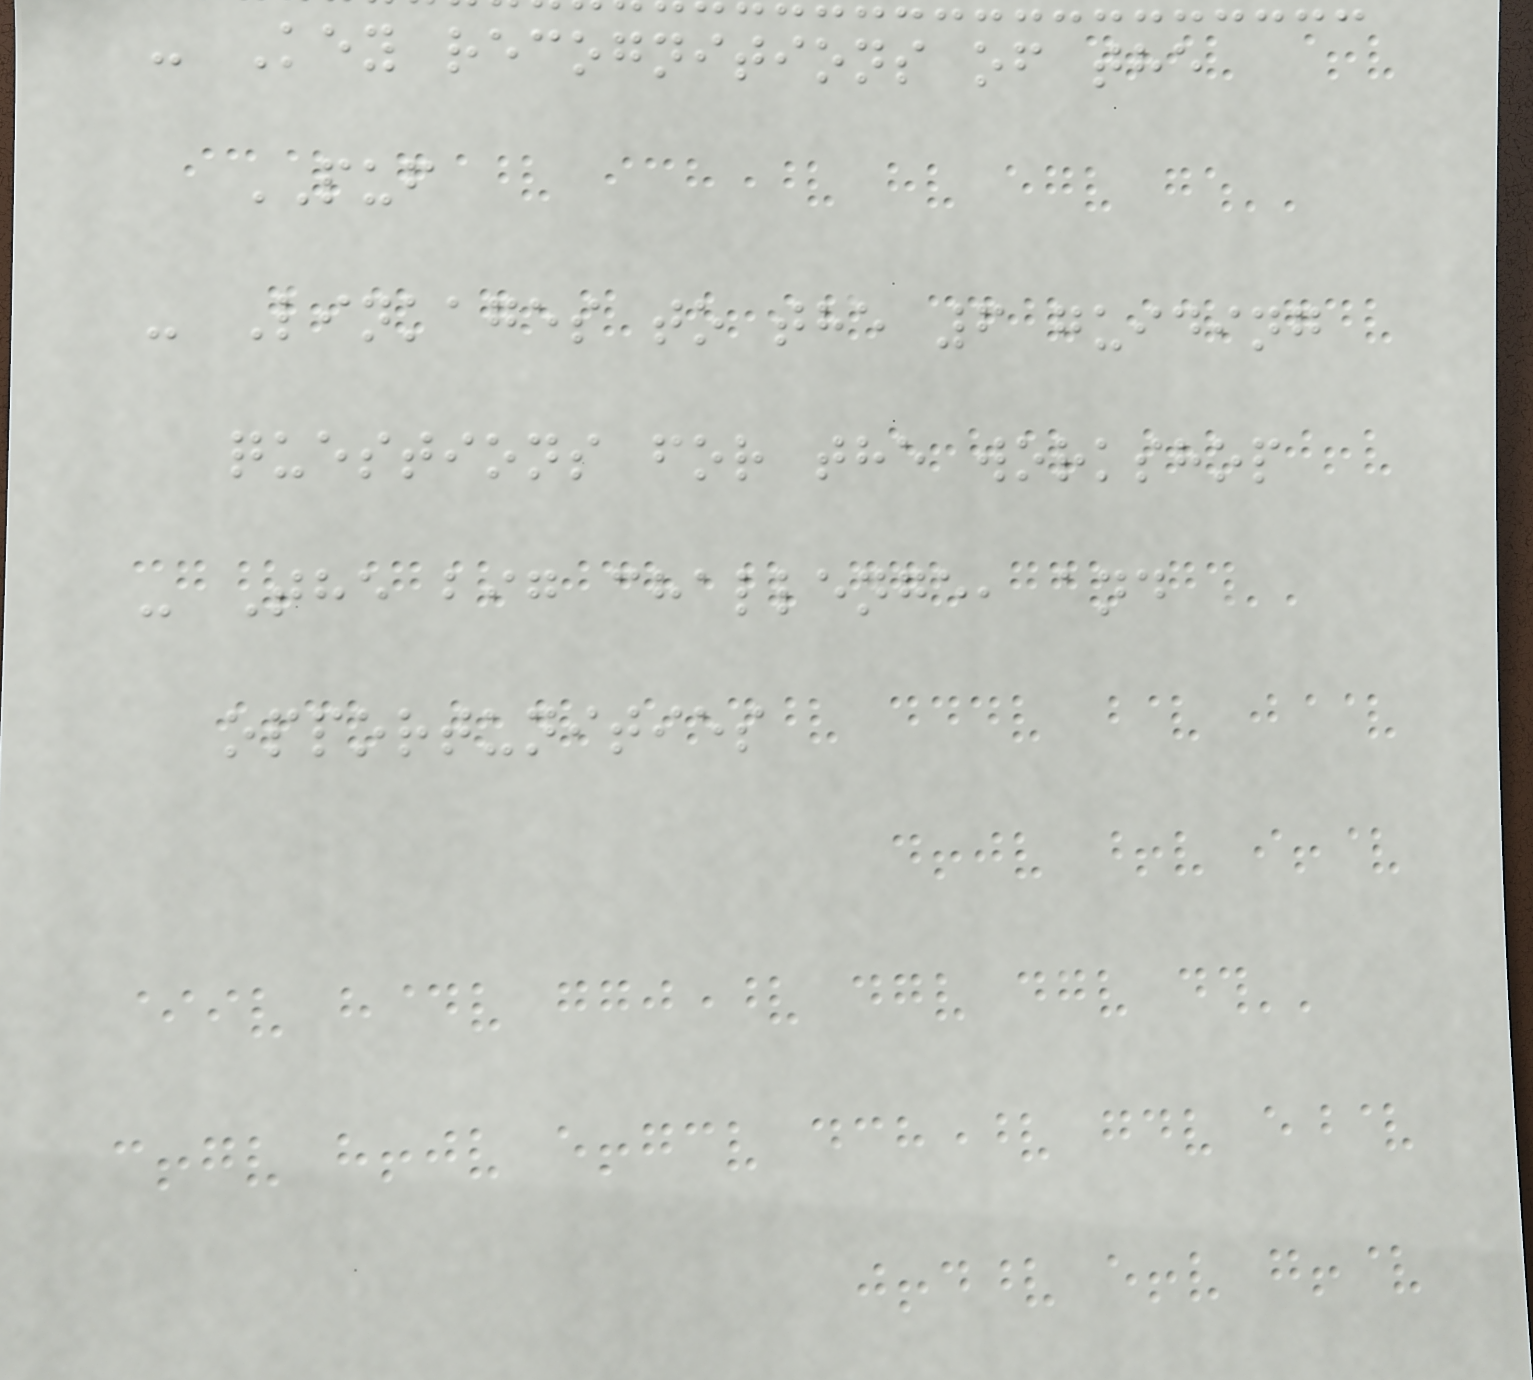- Key recognitions of the
PUF
- Linkages to the 6 guiding
questions for the workshop
- The big challenge, and
opportunities
